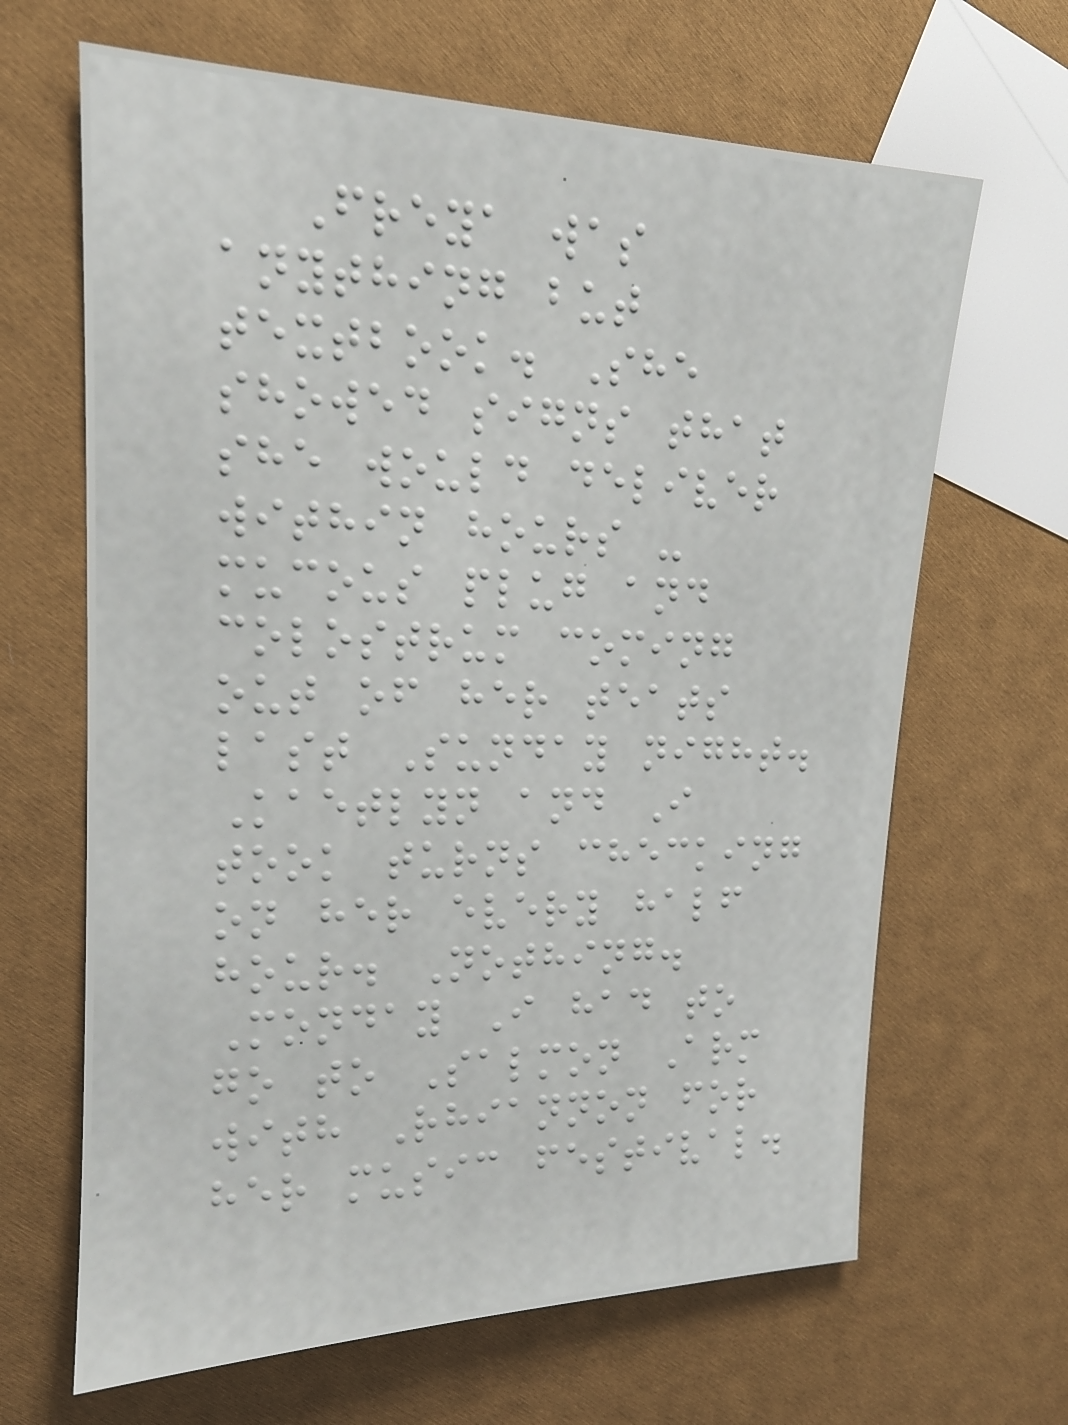Freya was
anything but
textbook. She
showed signs that
she would deliver
within hours -
mucous plug and
colostrum coming
out of her teats
last Sunday night.
Kaetlyn and I
took turns checking
on her every half
hour. Nothing.
Monday I had to
go to Salmon Arm
with Rhiannon for
her music festival.
